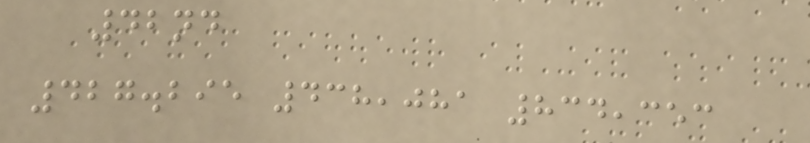42nd
427.295 438,081 834,353
